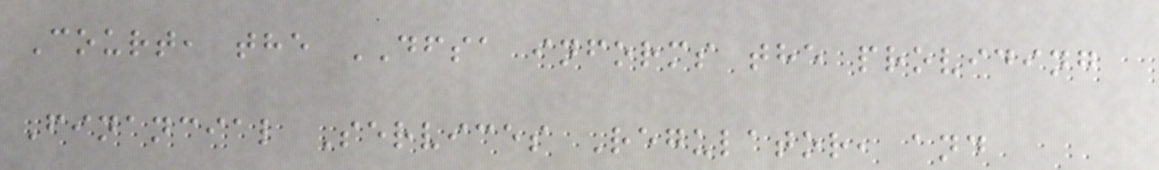Court, the DFSA informs the providing
Financial Services Regulator, and
